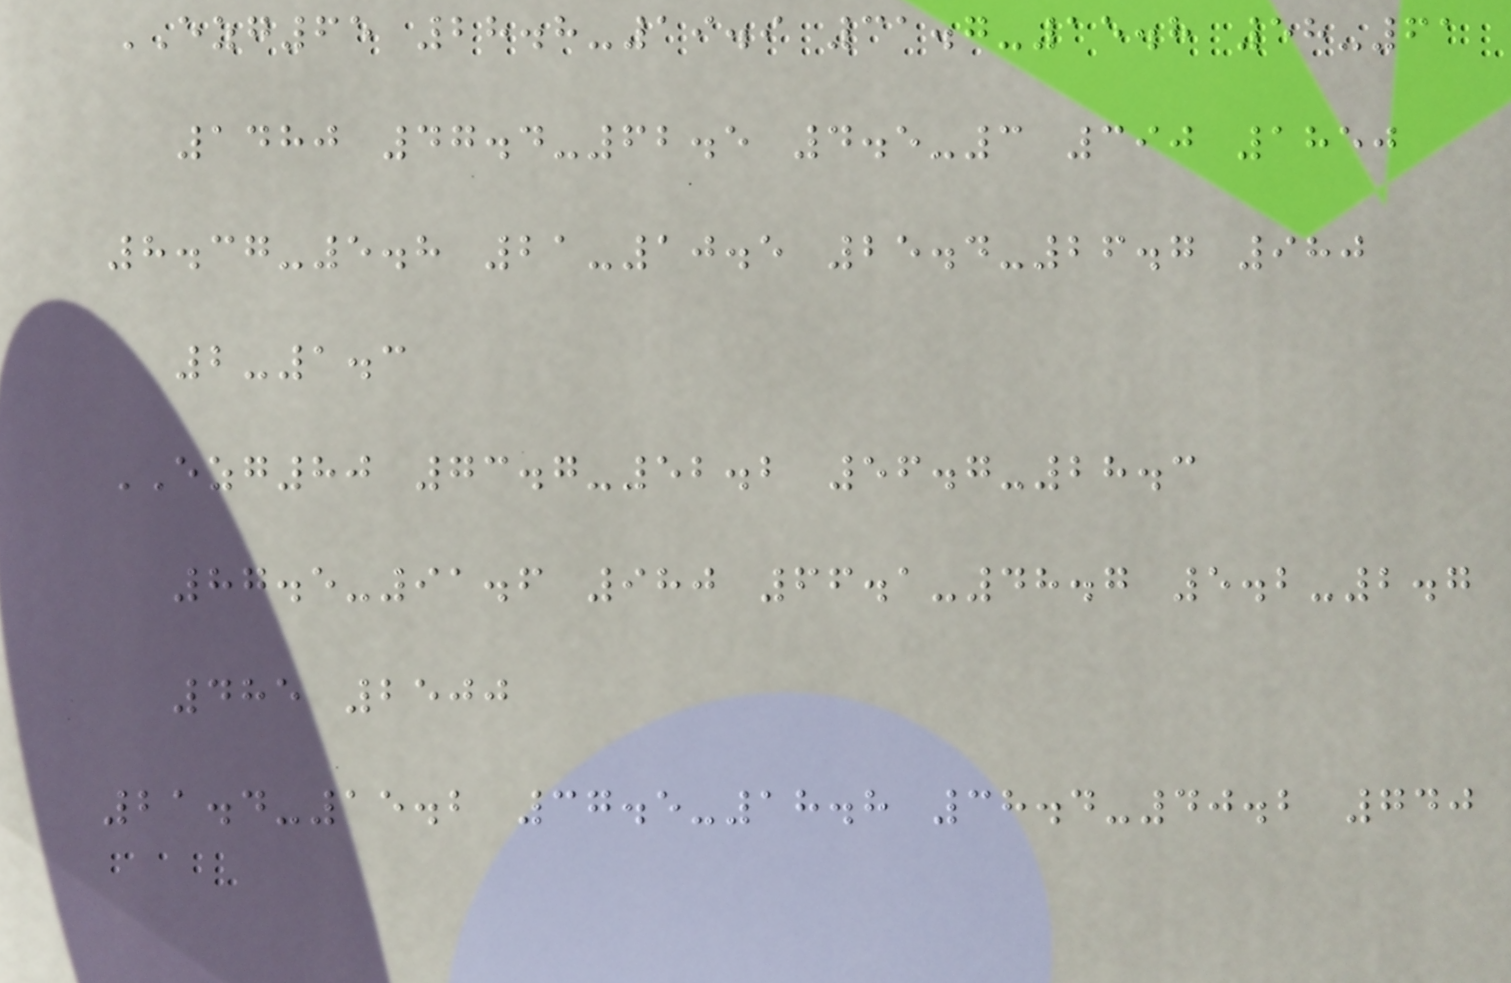EZG65 28.8-19.9 31.7-15.8 58-61
1480 47.4-62.5 4.5-3 390 1850
8.37-5.8 21-10.5 25.4-26.7 980
2-1.3
EZG80 73.7-52.2 56.7-28.3
87.5-91.6 980 66.1-48.7 5.2-2.7
485 2500
21.4-15.2 37.5-18.8 38.4-40.2 740
